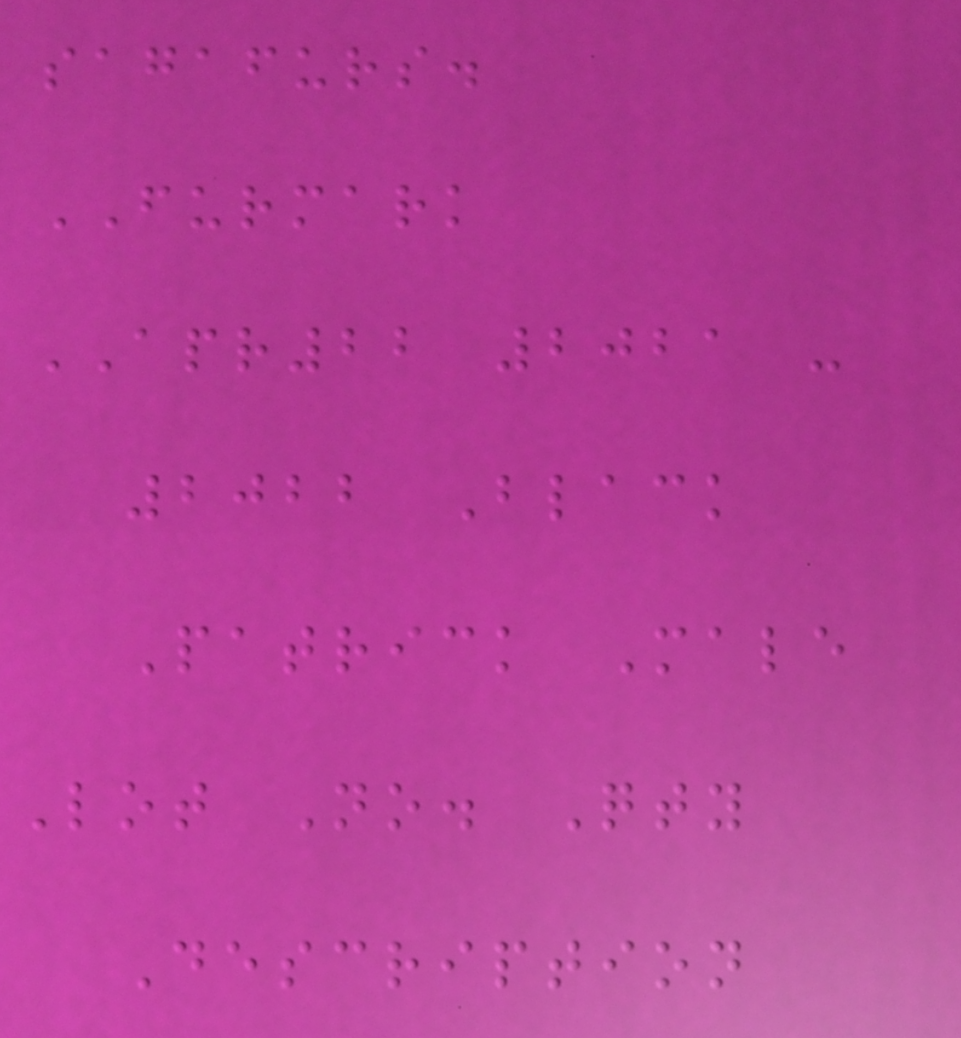sagafurs.
FURMARK
APR22 2021 -
2022 Black
Patrick Male
Lot No. Qty
Description
